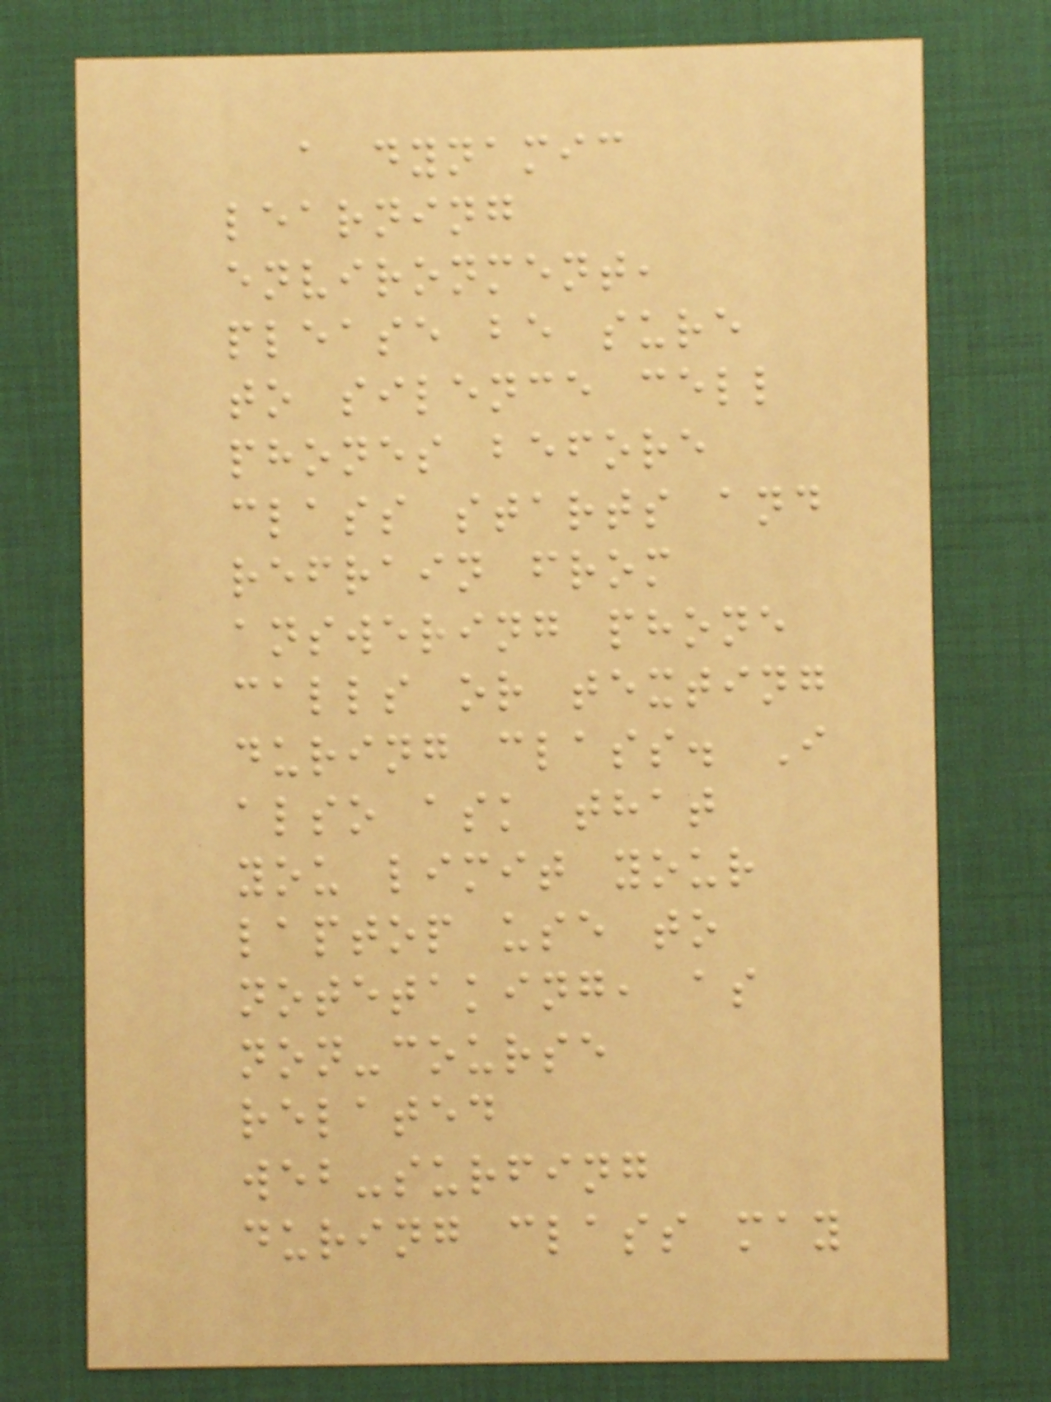a dynamic
learning
environment,
please be sure
to silence cell
phones before
class starts and
refrain from
answering phone
calls or texting
during class. I
also ask that
you limit your
laptop use to
notetaking, as
non-course
related
web-surfing
during class may
